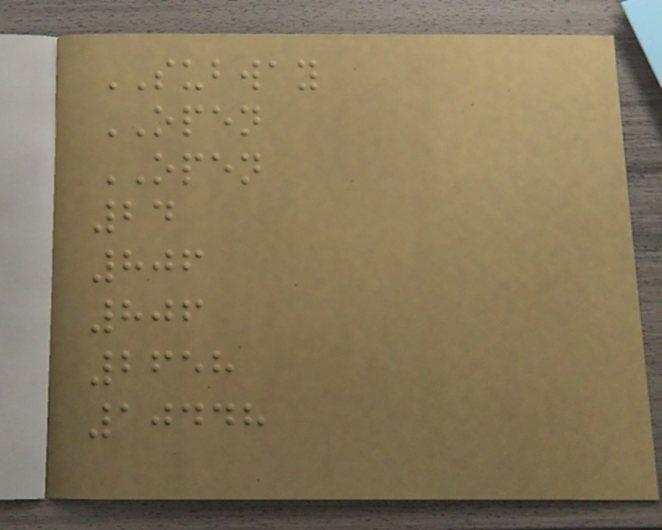SUBWAY
OPEN
OPEN
24
806
806
2658
10448
